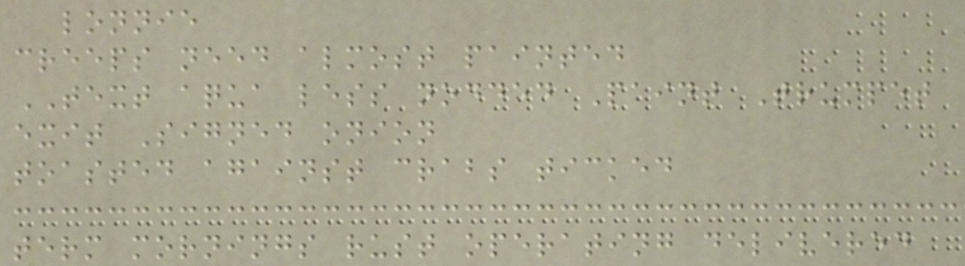lonnie
creeps need almost painted
TEXT aqua less nodded Paint Trumpet
exit Signed onion
toasted against crabs ticked
term mornings rust operating delivered
